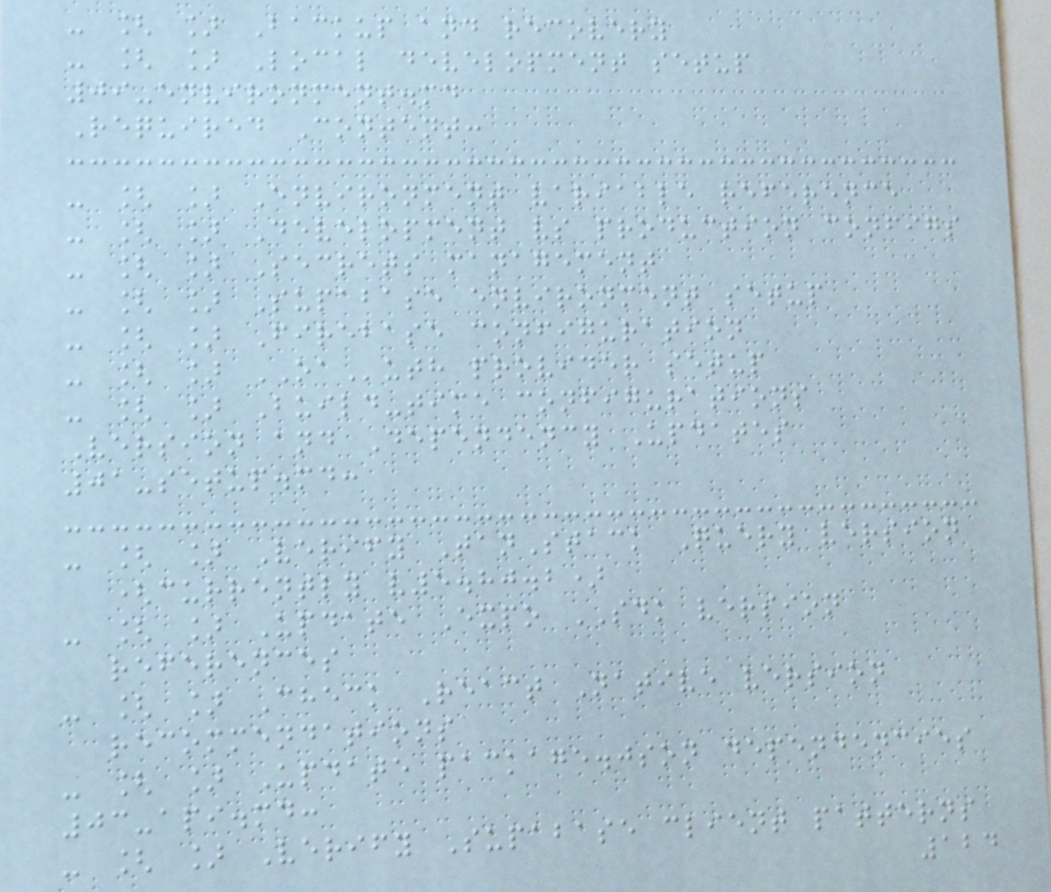- [ ] Backup and recovery
- [ ] Local development setup
09-environment.md
Required Content:
- [ ] Environment variable reference
- [ ] Development vs production configs
- [ ] Secrets management
- [ ] Supabase environment setup
- [ ] Firebase configuration
- [ ] OAuth provider setup
- [ ] Build-time configurations
Version and Dependency Updates
01-setup.md:
- [ ] Verify TanStack Query version
(currently v5.80.2)
- [ ] Update Expo SDK version
references
- [ ] Check React Native version
recommendations
- [ ] Update package.json dependencies
03-api.md:
- [ ] Verify Supabase client patterns
124
